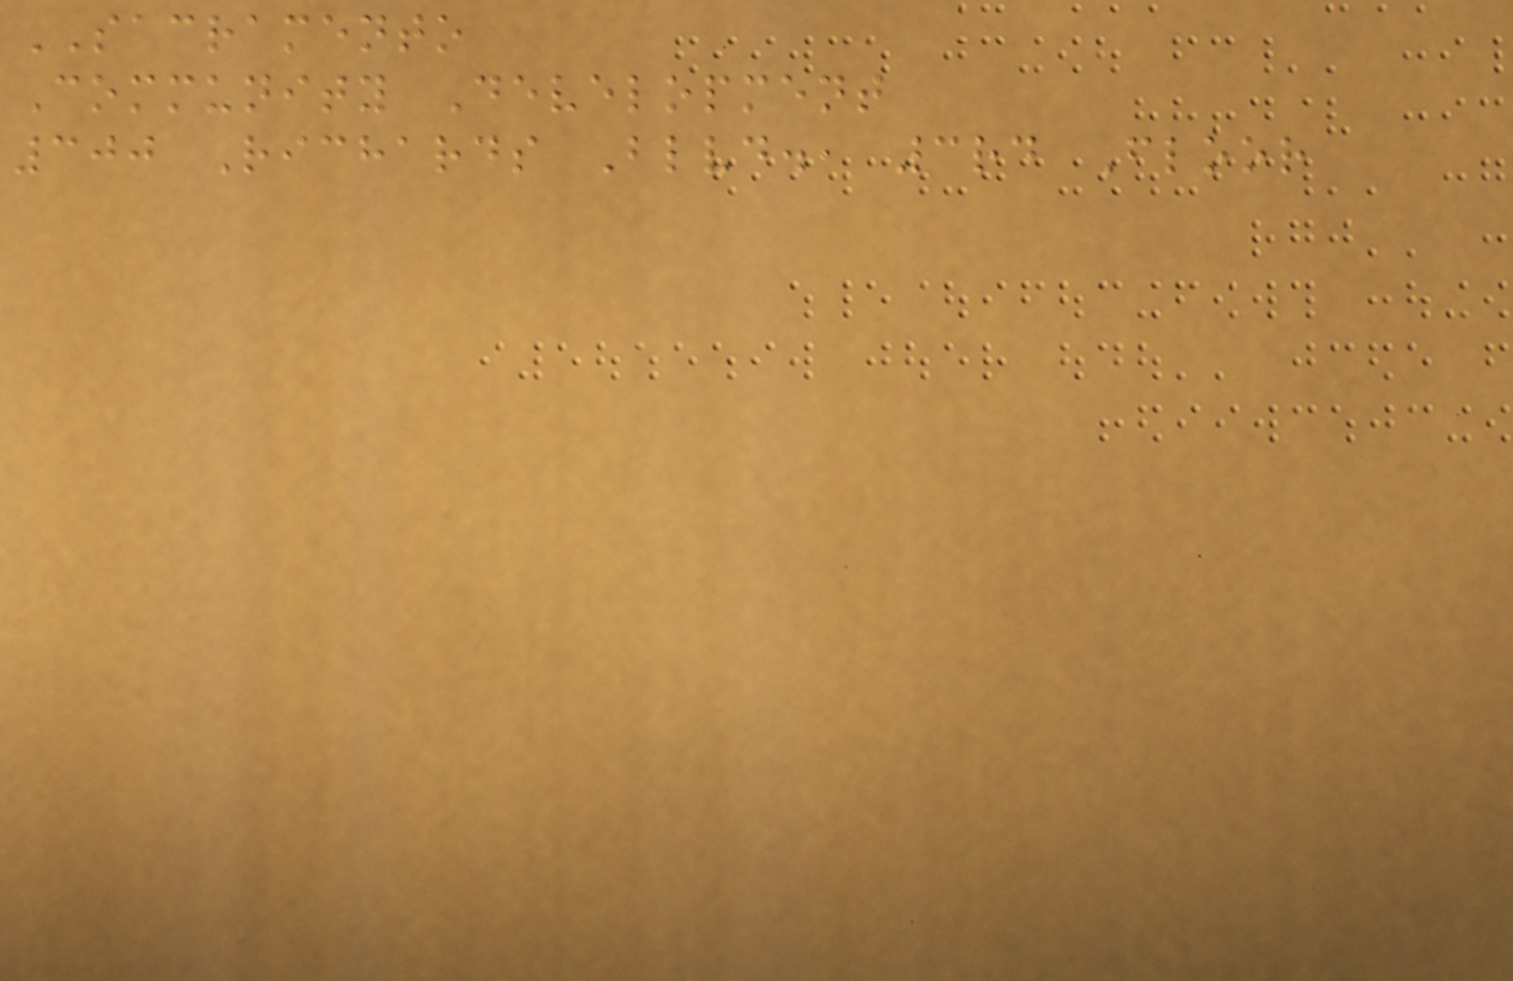SACRAMENTO
Community Development
300 Richards Blvd., 3rd Floor
